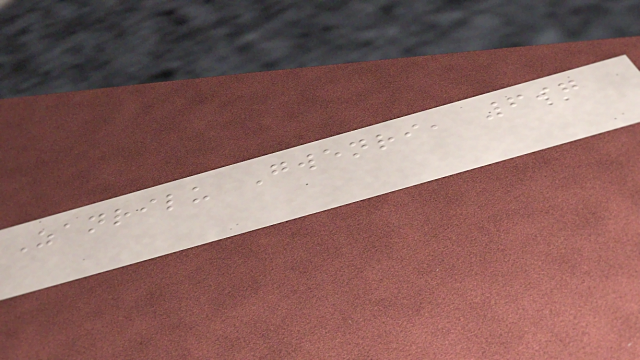Zanrilu Gwenri, 697
